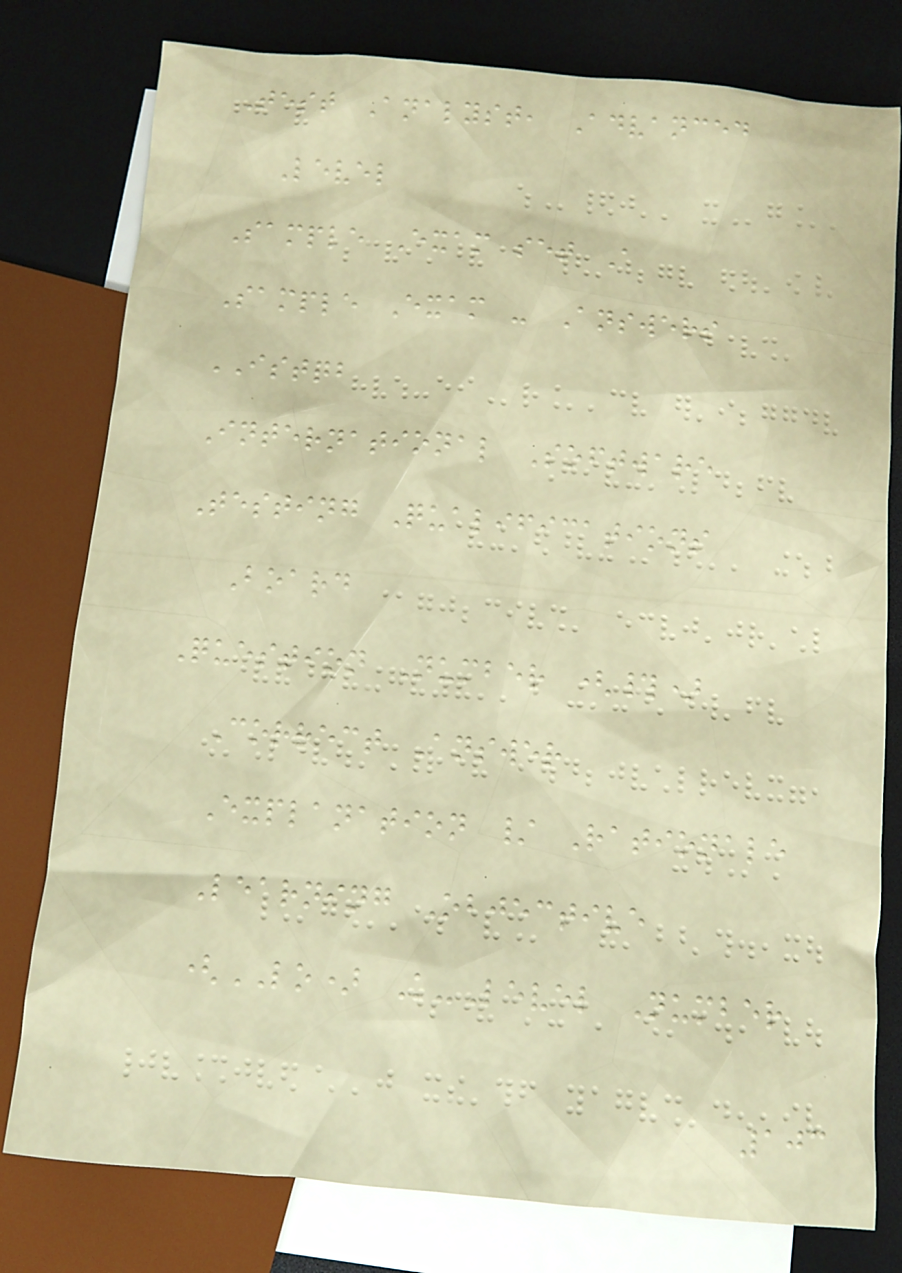Test Analyst, Advanced
Level
Sample Exam set A
Sample Exam - Answers
ISTQB
International Software
Testing Qualifications
Board
Question Number (#)
Correct Answer
Explanation / Rationale
Learning Objective
(LO) K-Level Number
103
